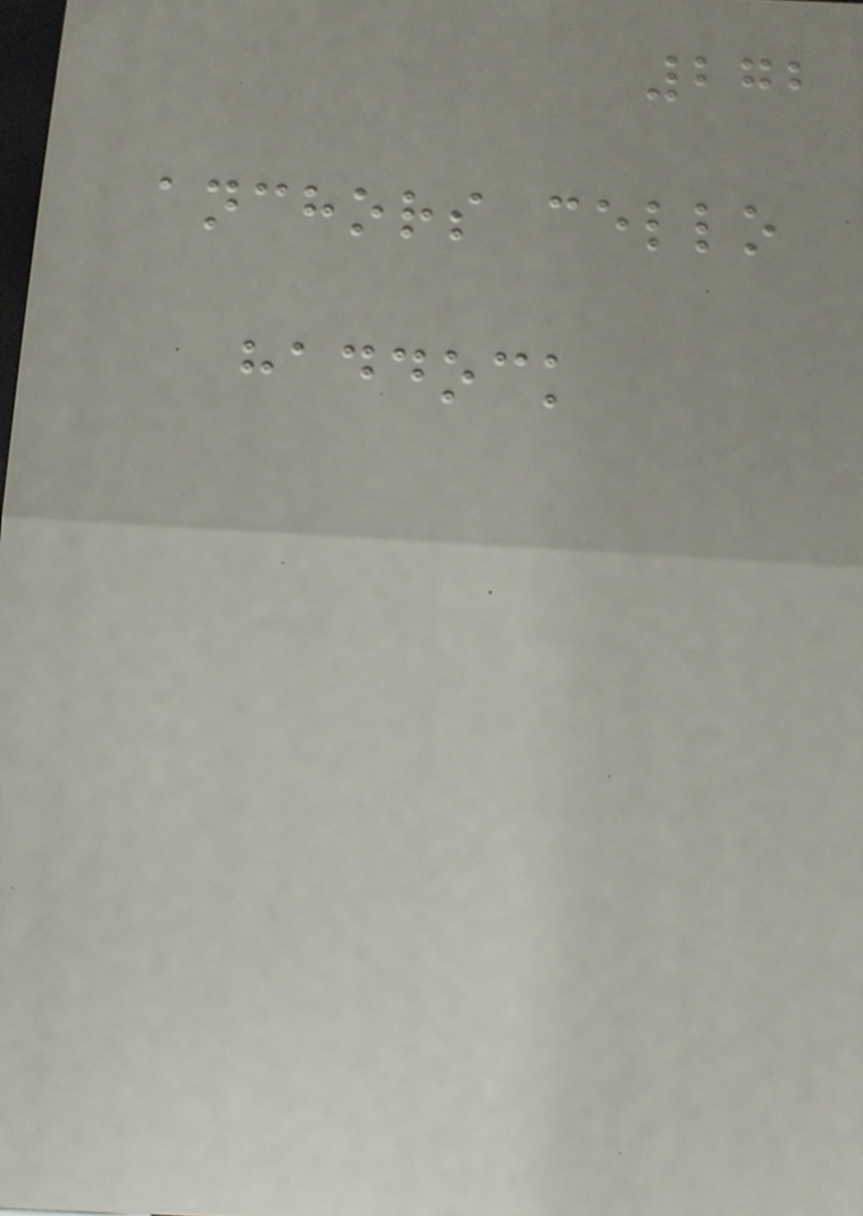272
anchors cello
haddock
